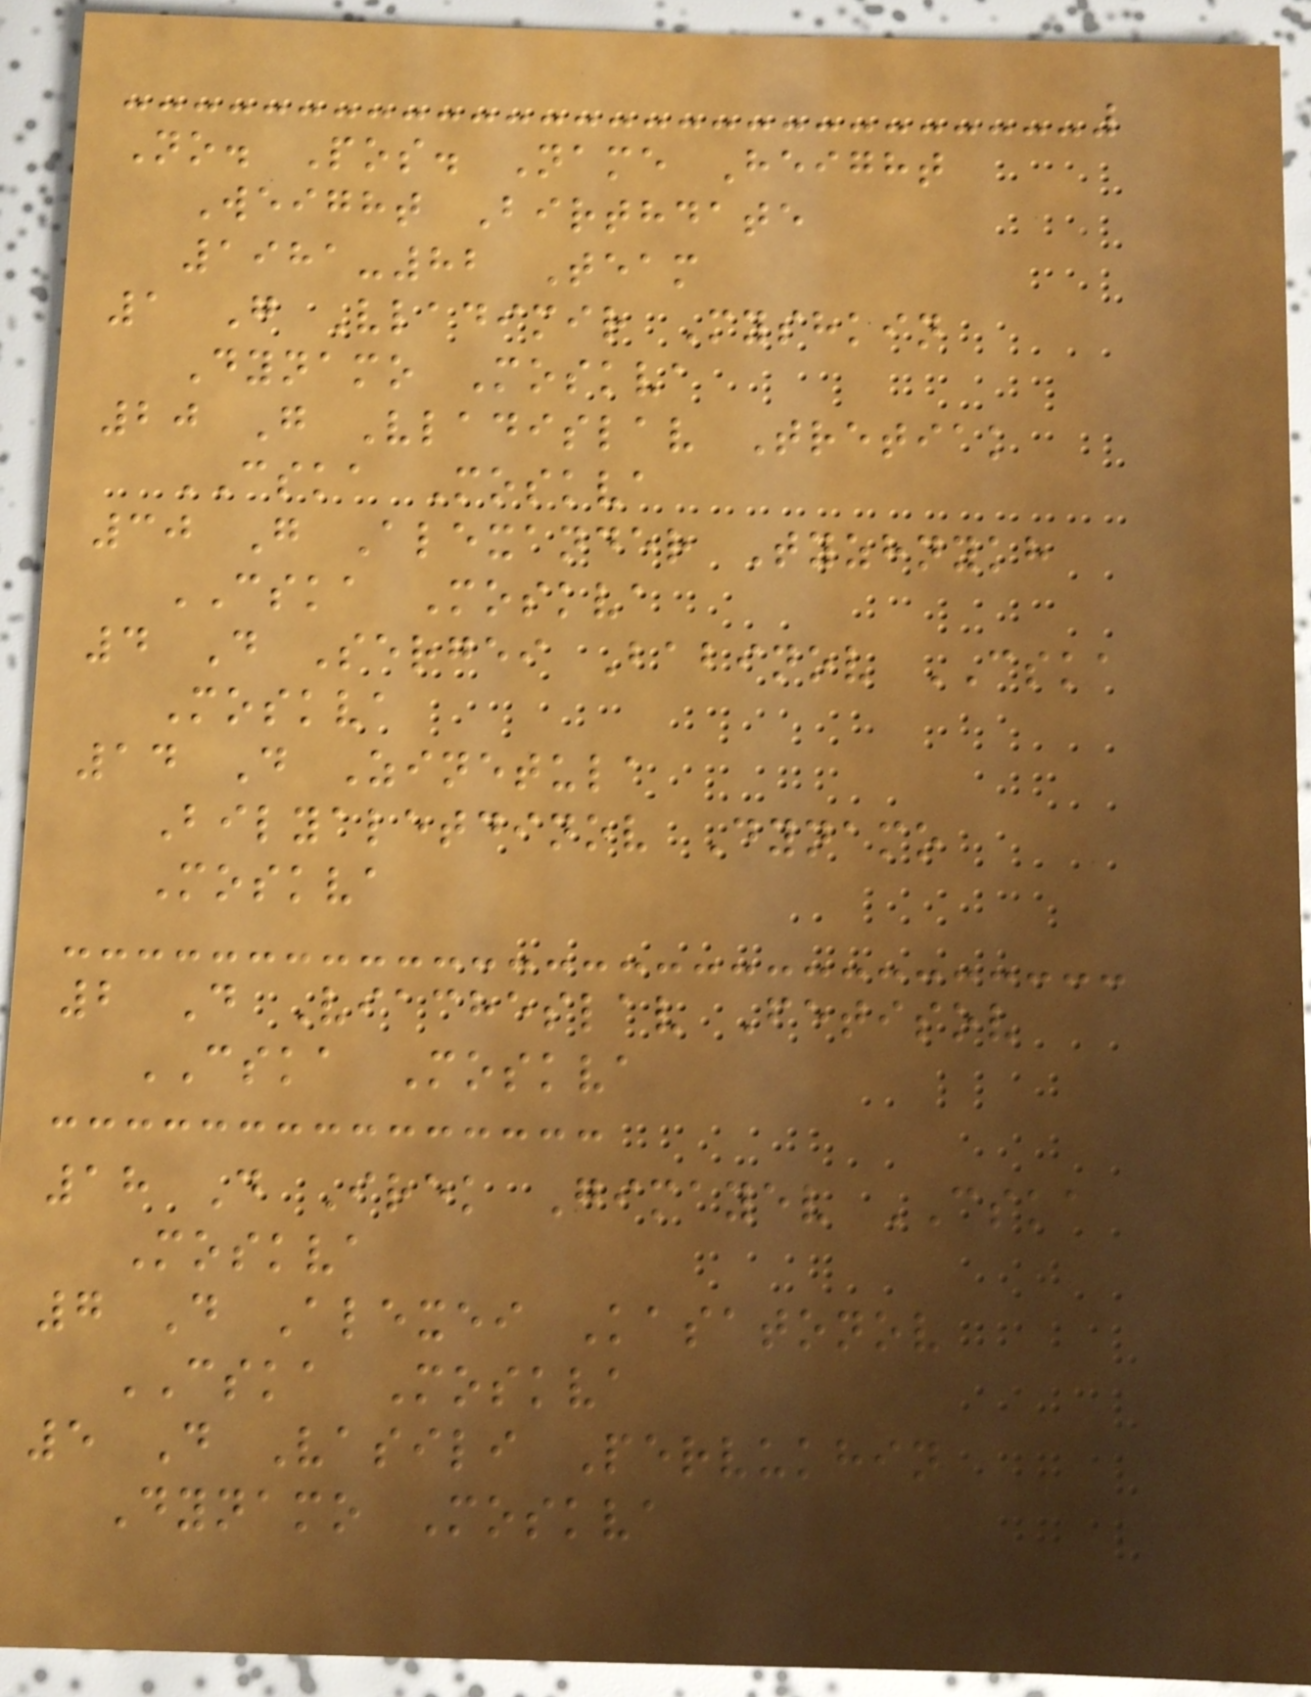No. Pos. Name Height
Weight Birthdate
1981-82 Team
1 G Vladimir Myshkin
Dynamo Moskva
20 G Vladislav Tretiak
CSKA Moskva
30 G Alexander Tyzhnykh
CSKA Moskva
4 D Sergei Babinov CSKA
Moskva
14 D Zinetula
Bilyaletdinov Dynamo
Moskva
2 D Viacheslav Fetisov
CSKA Moskva
18 D Irek Gimayev CSKA
Moskva
7 D Alexei Kasatonov
CSKA Moskva
5 D Vasili Pervukhin
Dynamo Moskva
